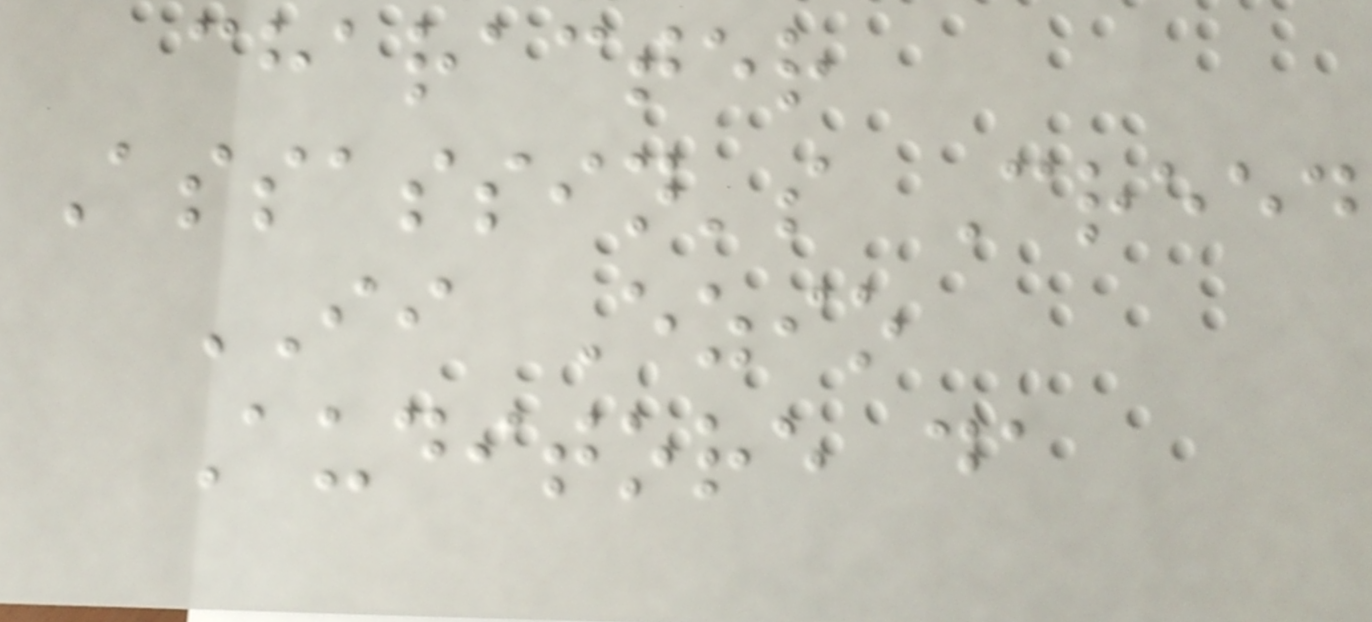character
Assassin's Creed
II Ezio
Auditore da
